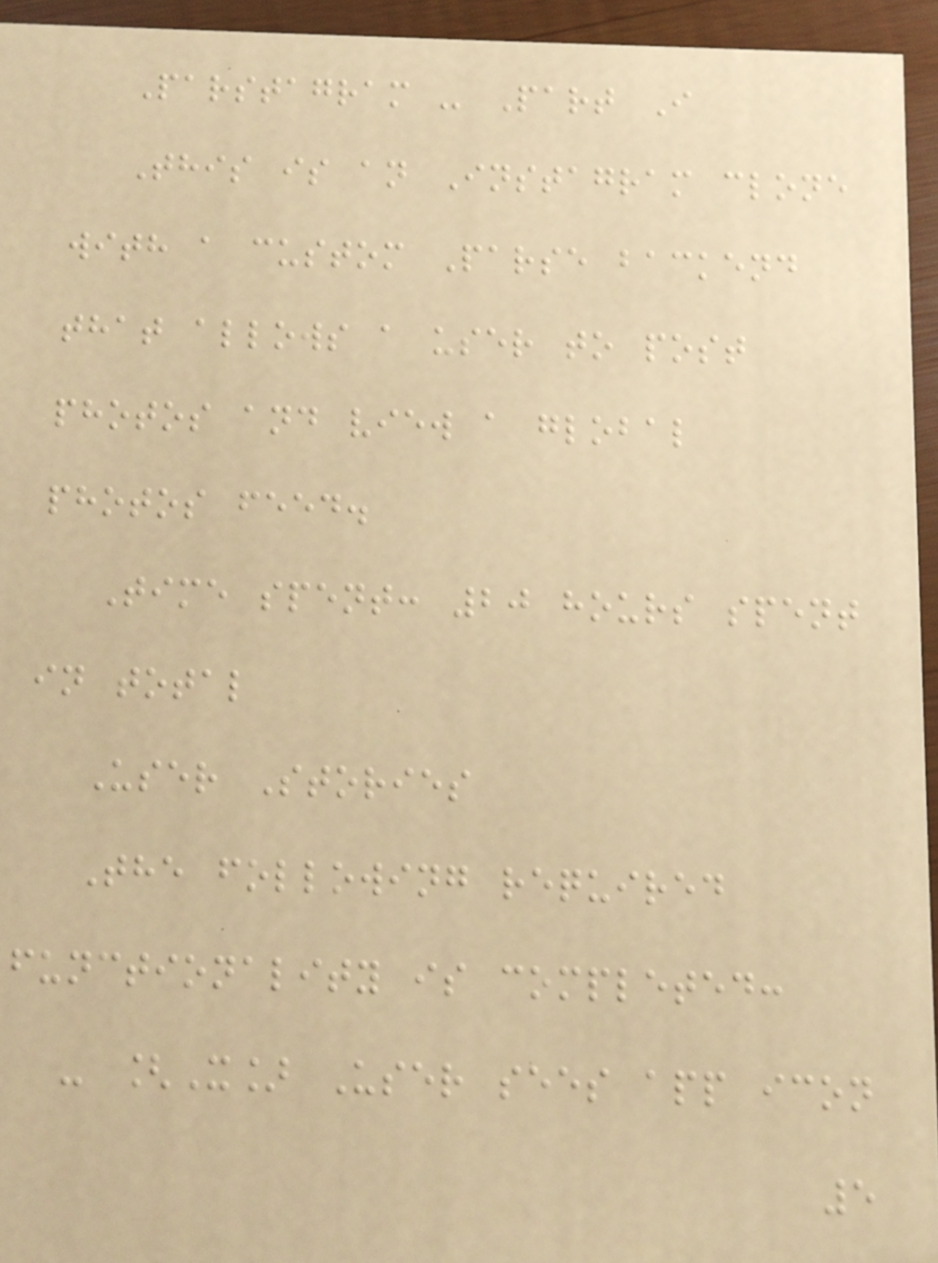Parstagram - Part I
This is an Instagram clone
with a custom Parse backend
that allows a user to post
photos and view a global
photos feed.
Time spent: 20 hours spent
in total
User Stories
The following required
functionality is completed:
- [X] User sees app icon
5
